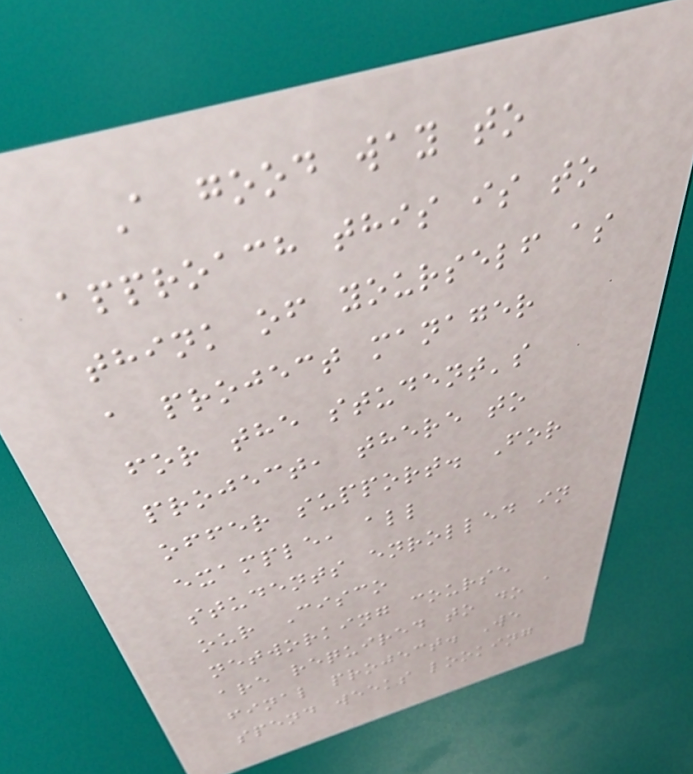A good way to
approach this is to
think of yourself as
a project manager
for the student's
project, there to
offer support. For
example, all
students enrolled in
our Cisco
networking course
are required to do a
final project. We
spend weeks looking
